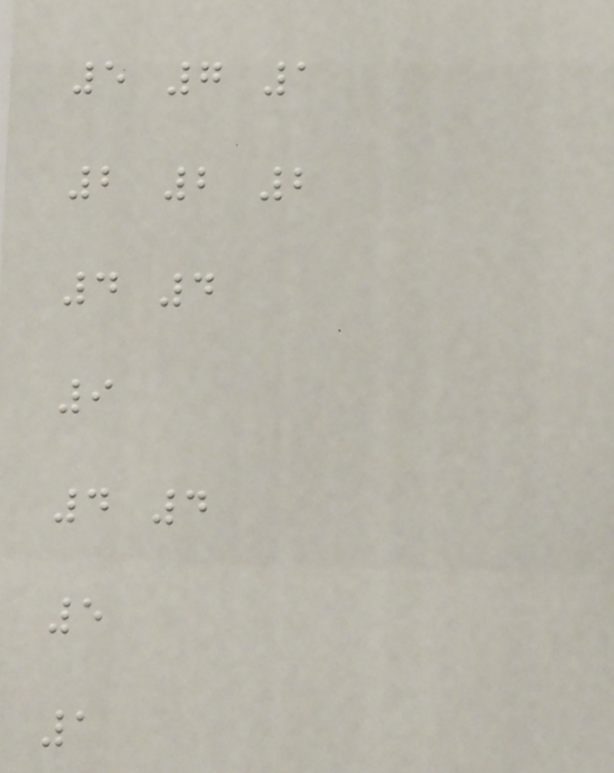5 7 1
2 2 2
4 4
9
4 4
5
1
